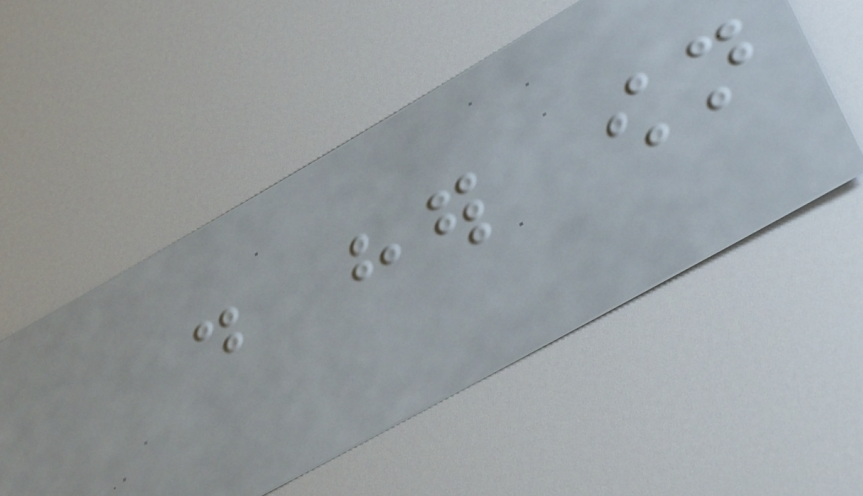do her own
